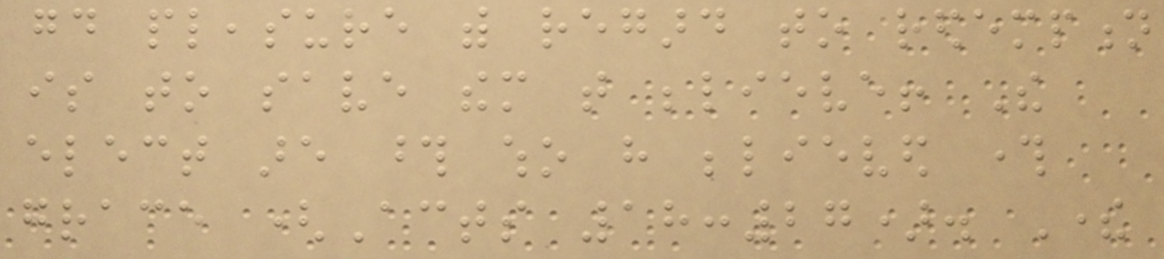good pleasure with regard to redemption
is to save them that believe! The
elect are those who have believed through
grace (Acts 18:27). There
